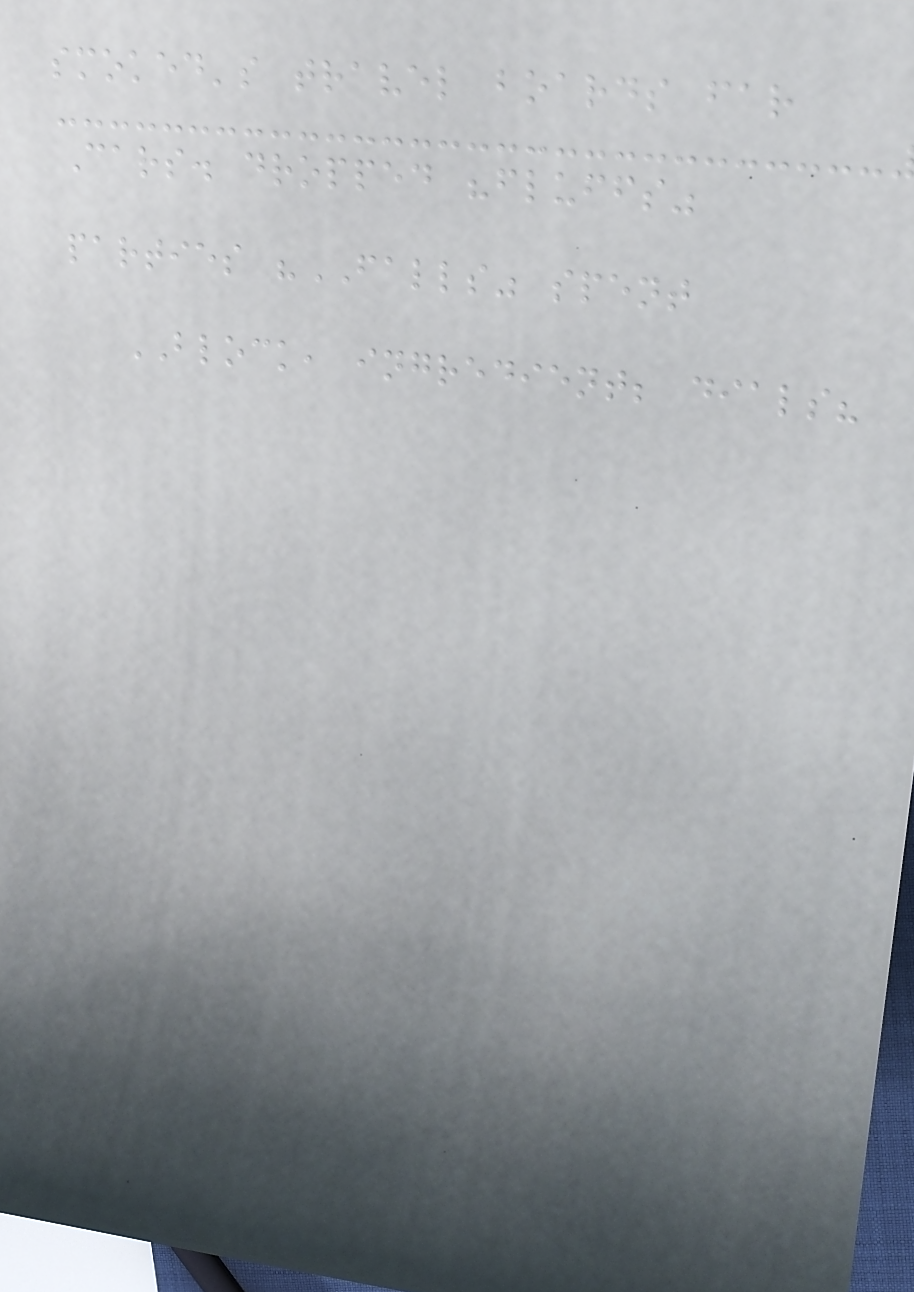smoked's travel boards far
Cars. dropped "fluffs"
parties "FALLS" spent
BLOCK, ingredient; dials?
